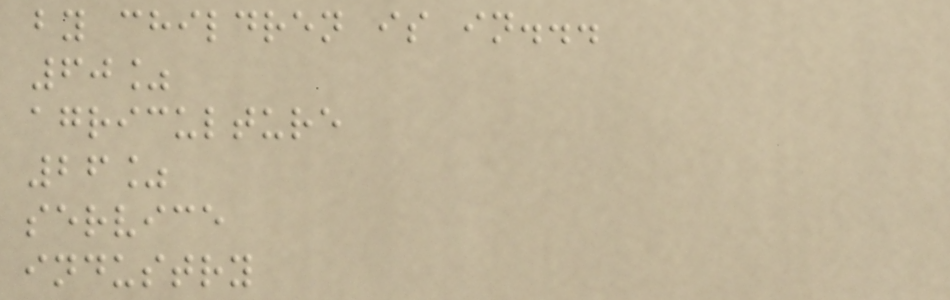by children is in...
60%
agriculture
26%
service
industry
